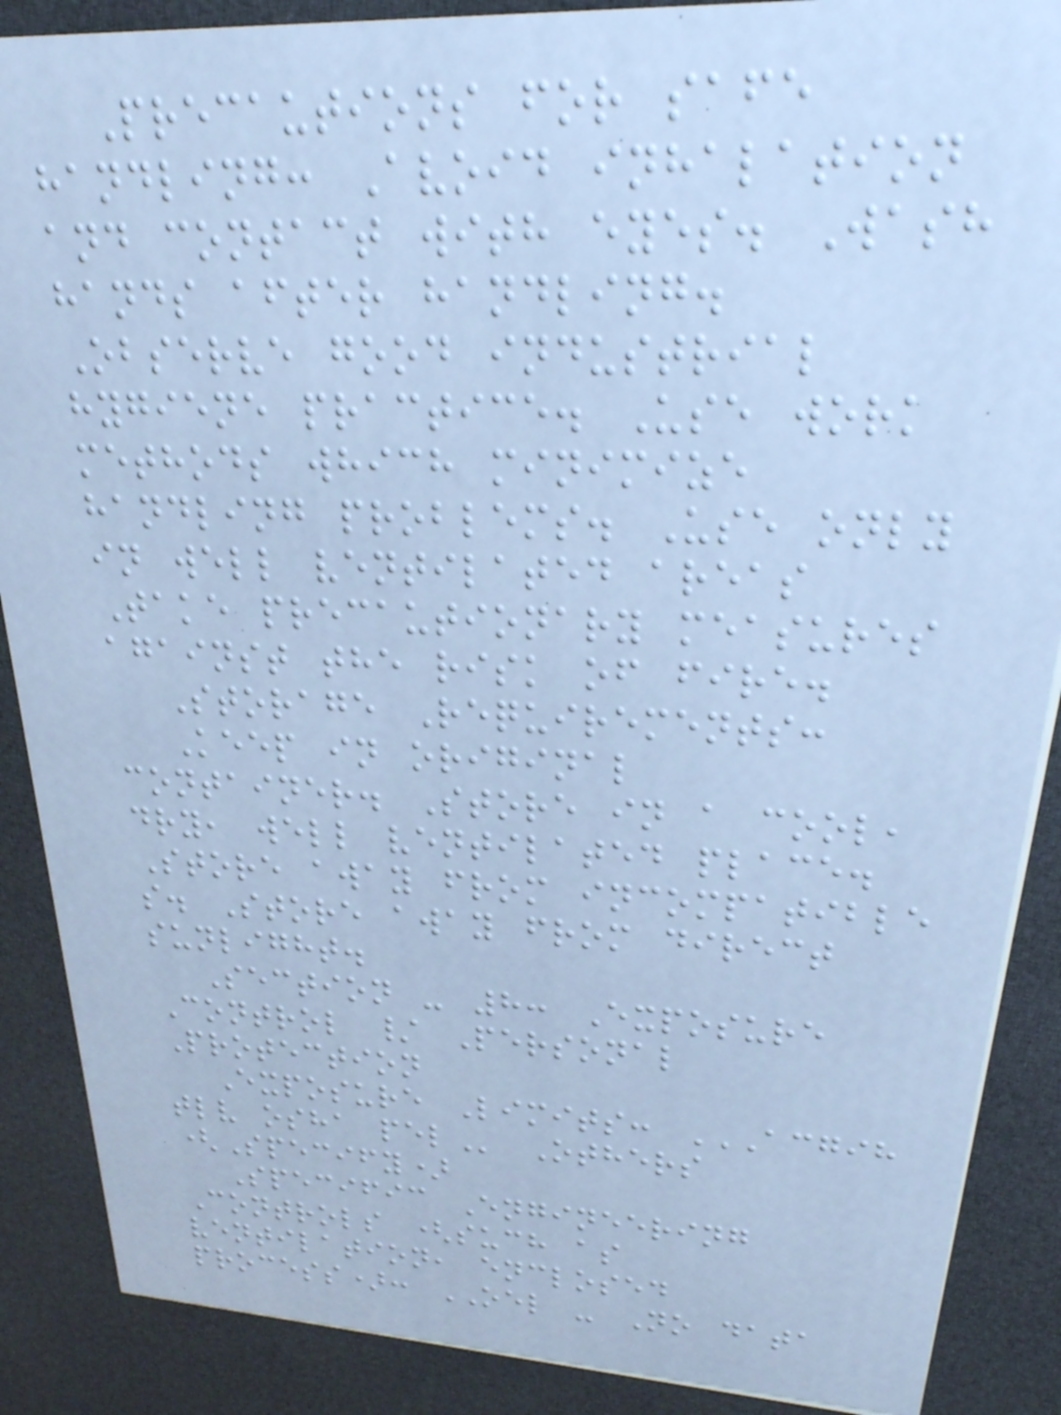Precautions for safe
handling: Avoid inhalation
and contact with eyes. Wash
hands after handling.
Observe good industrial
hygiene practice. Use work
methods which minimize
handling problems. Use only
in well ventilated areas
Take precautionary measures
against the risk of fire.
Storage Requirements:
Keep in original
container. Store in a cool,
dry, well ventilated place.
Store away from incompatible
s. Store away from direct
sunlight.
Section - 8: Exposure
Control / Personal
Protection
Exposure Limits: ACGIH
TLV OSHA PEL Others
(Specify)
Specific Engineering
Controls (such as
ventilation, enclosed
process): OEL - No data
